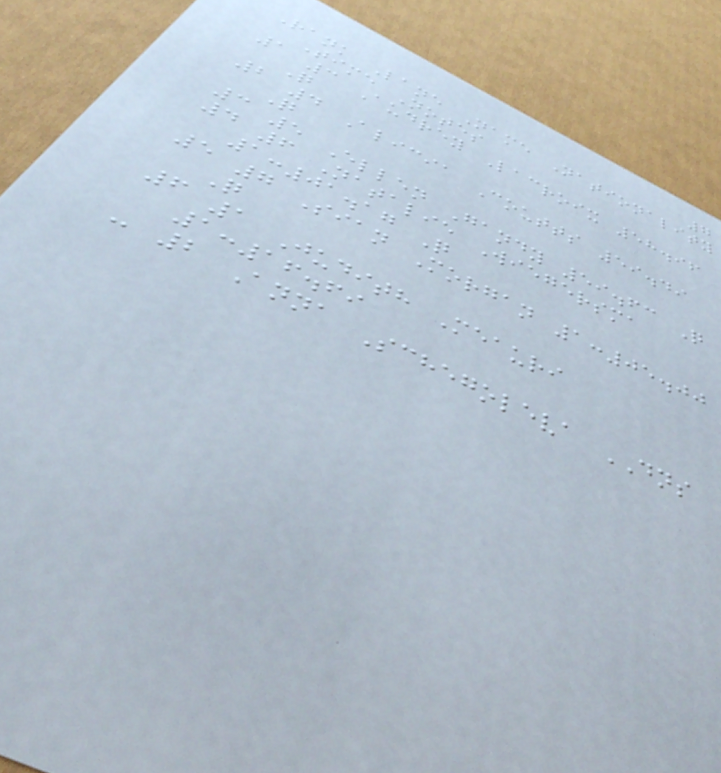7
Rank Lane Name Nationality
Time Notes
1 3 Audrey Lacroix 58.96
Q
2 4 Alicia Coutts 59.49
Q
3 5 Ellen Gandy 59.63 Q
4 6 Natalie Wiegersma
1:01.17 Q
5 7 Sian Morgan 1:05.00
Q
6 1 Judith Meauri
1:16.69
- 2 Anna Schegoleva DNS
